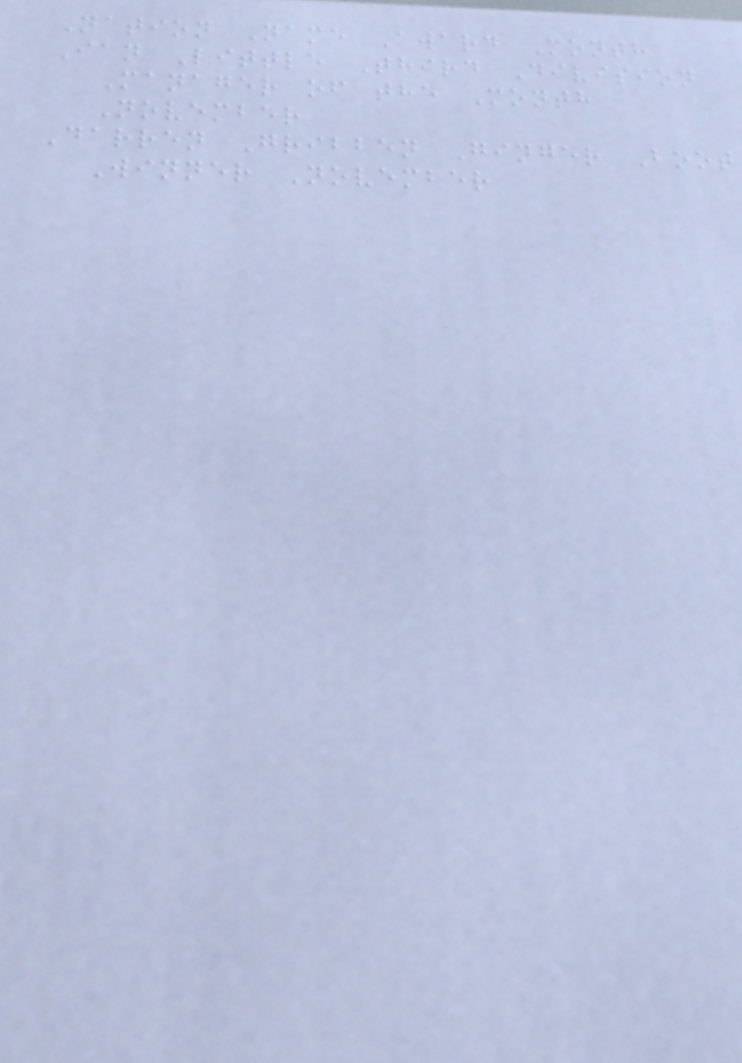Nation Name Award Month
Ian Little Third Division
Manager of the Month
November
Darren Gribben Ginger Boot
Winner November
